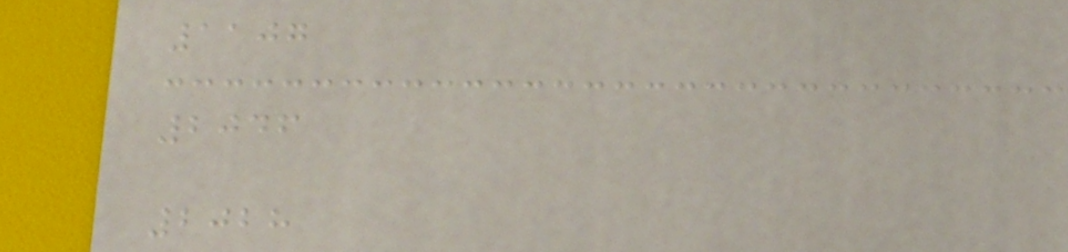1107
2046
2028
